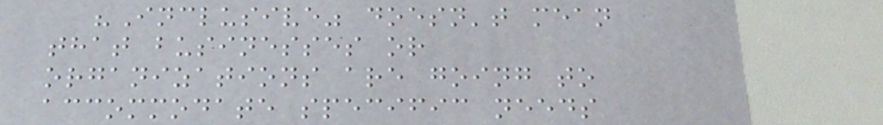"Inclusive" doesn't mean
that businesses or
organizations are going to
accommodate specific needs
